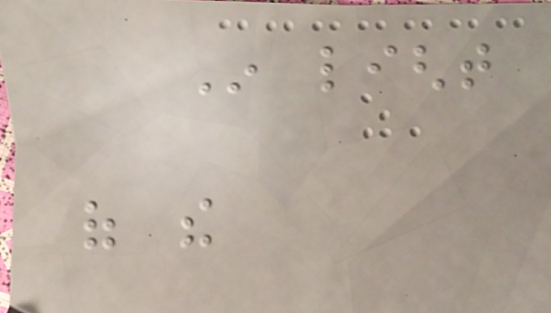In light
of the
